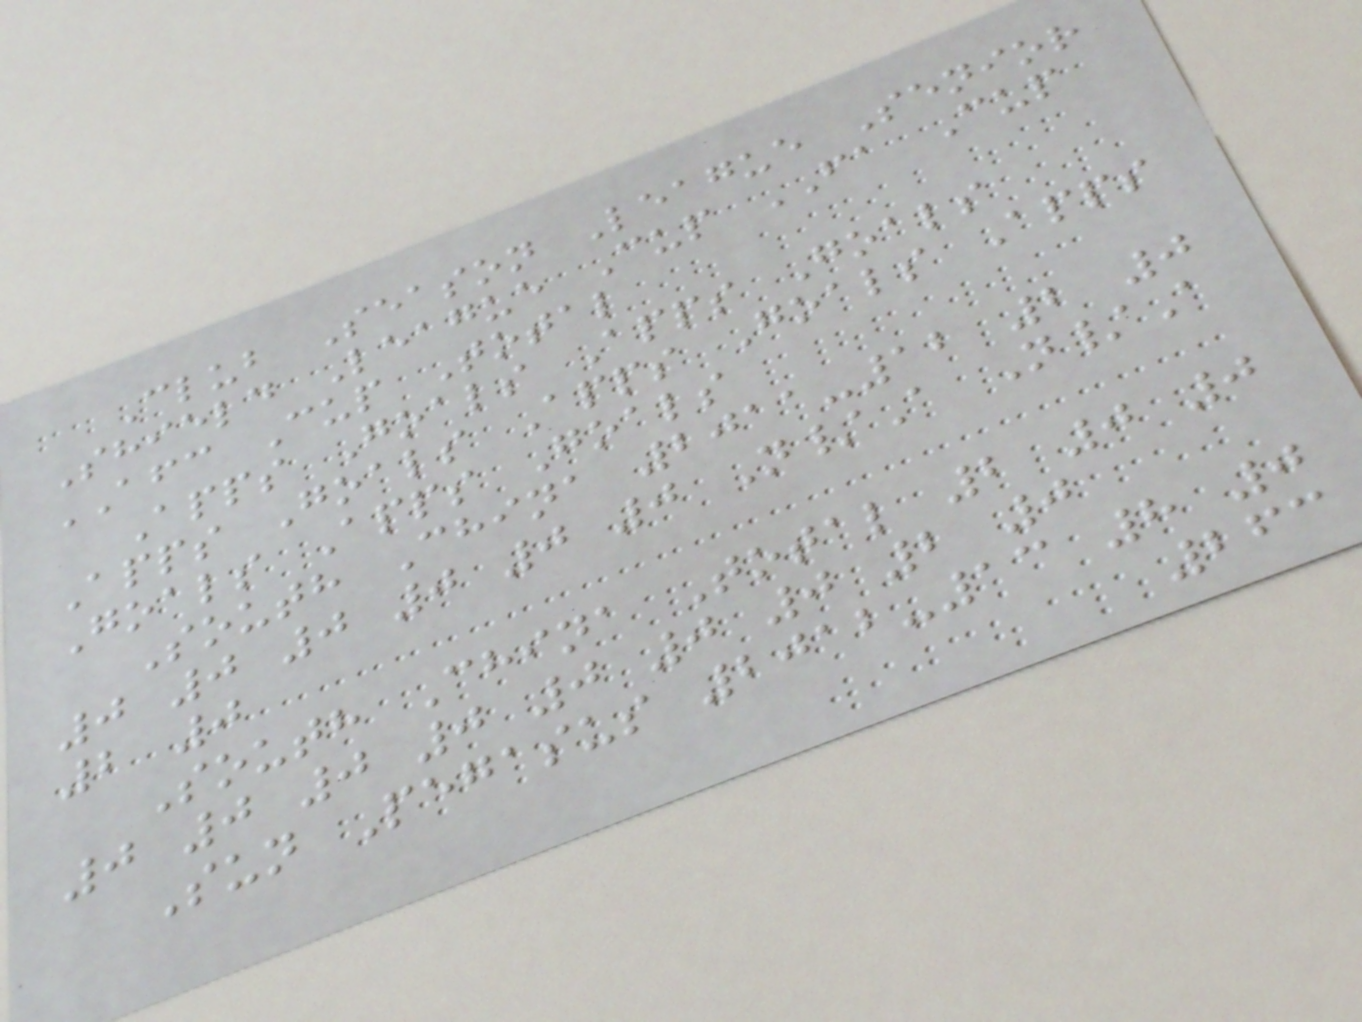Club Season League Senior
Shield League Cup FA Cup
AFC Cup Total
Apps Goals Apps Goals
Apps Goals Apps Goals Apps
Goals Apps Goals
South China 2011-12 2 0
0 0 0 0 0 0 N/A N/A
2 0
South China Total 2 0 0
0 0 0 0 0 0 0 2 0
Sun Pegasus 2012-13 8 0
263
